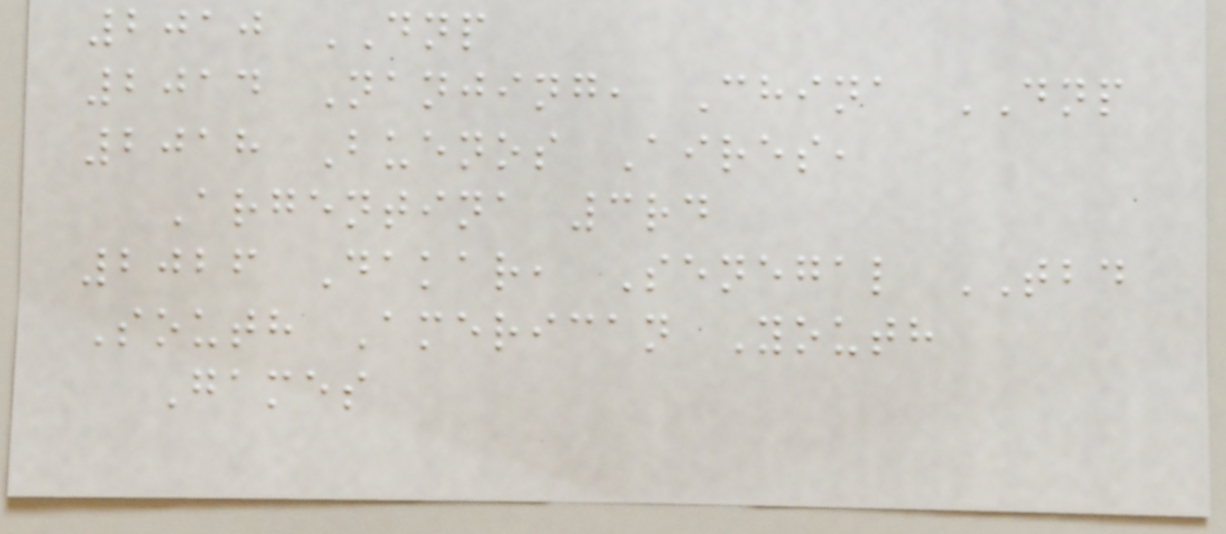2010 DNP
2014 Nanjing, China DNP
2018 Buenos Aires,
Argentina 3rd
2026 Dakar, Senegal TBD
South American Youth
Games
